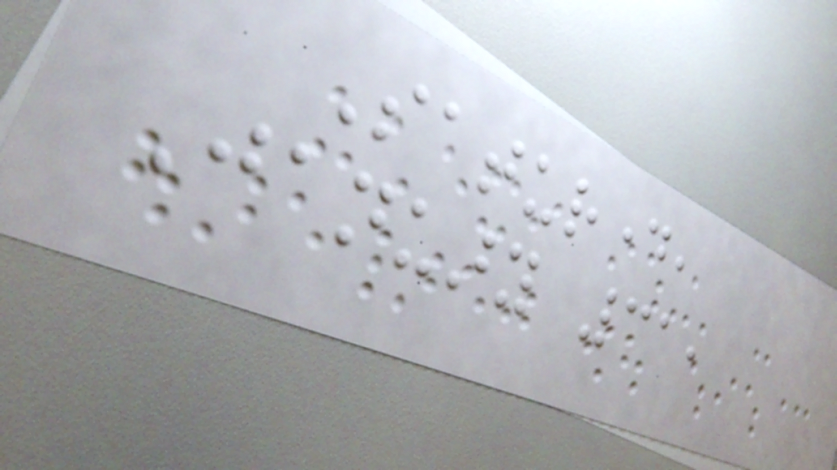Saturday,
January 31,
